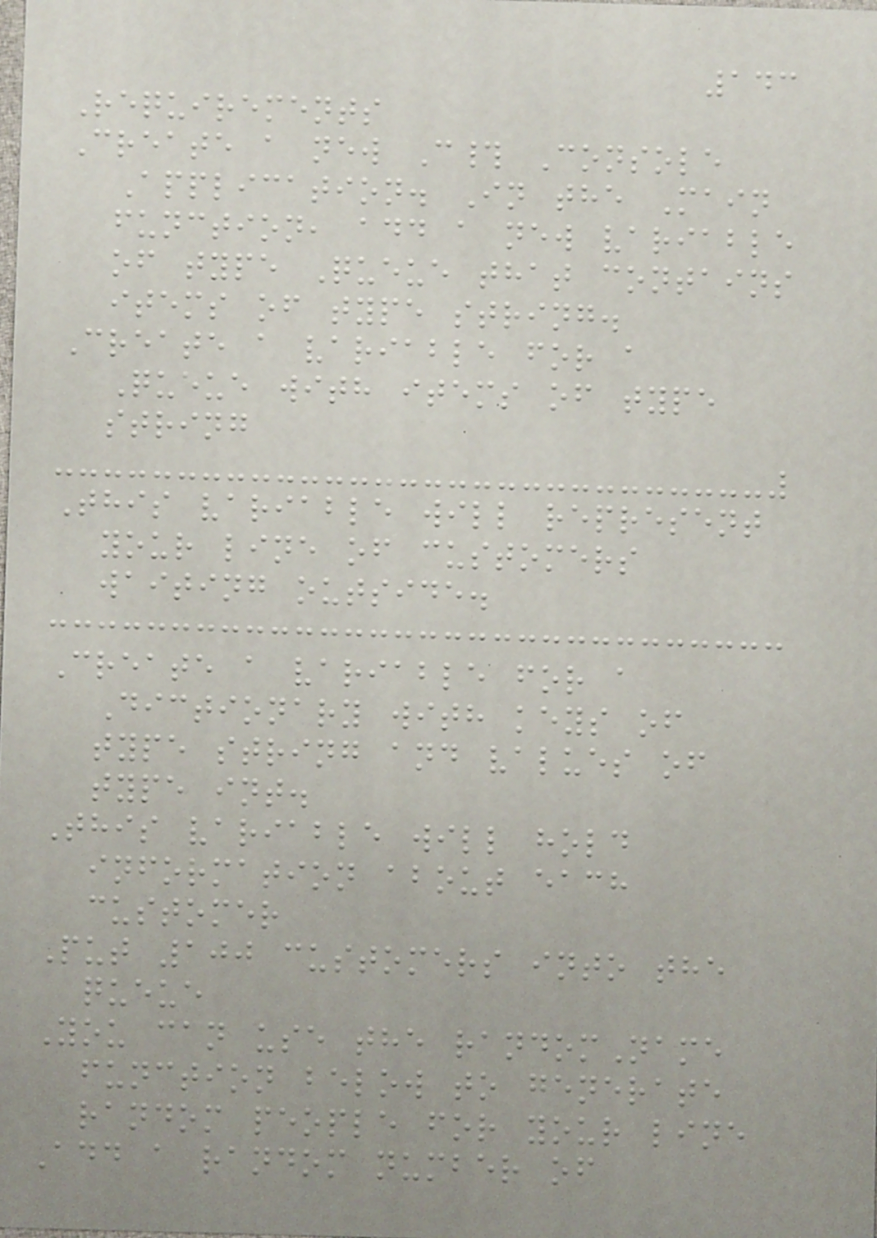143
Requirements
Create a new C# Console
Application. In the Main
function, add a new variable
of type Queue that contains
items of type string.
Create a variable for a
Queue with items of type
string
This variable will represent
your line of customers
waiting outside.
Create a variable for a
Dictionary with keys of
type string and values of
type int.
This variable will hold
information about each
customer
Put 100 customers into the
queue
You can use the randomName
function below to generate
random people for your line
Add a random number of
